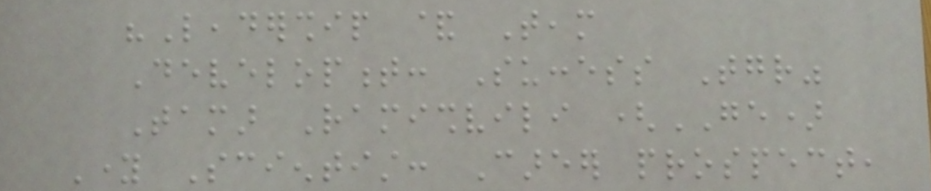"Leadership & Team
Development: Success Together"
Tamar Ramishvili (GE)
Young Scientist: Career prospect,
